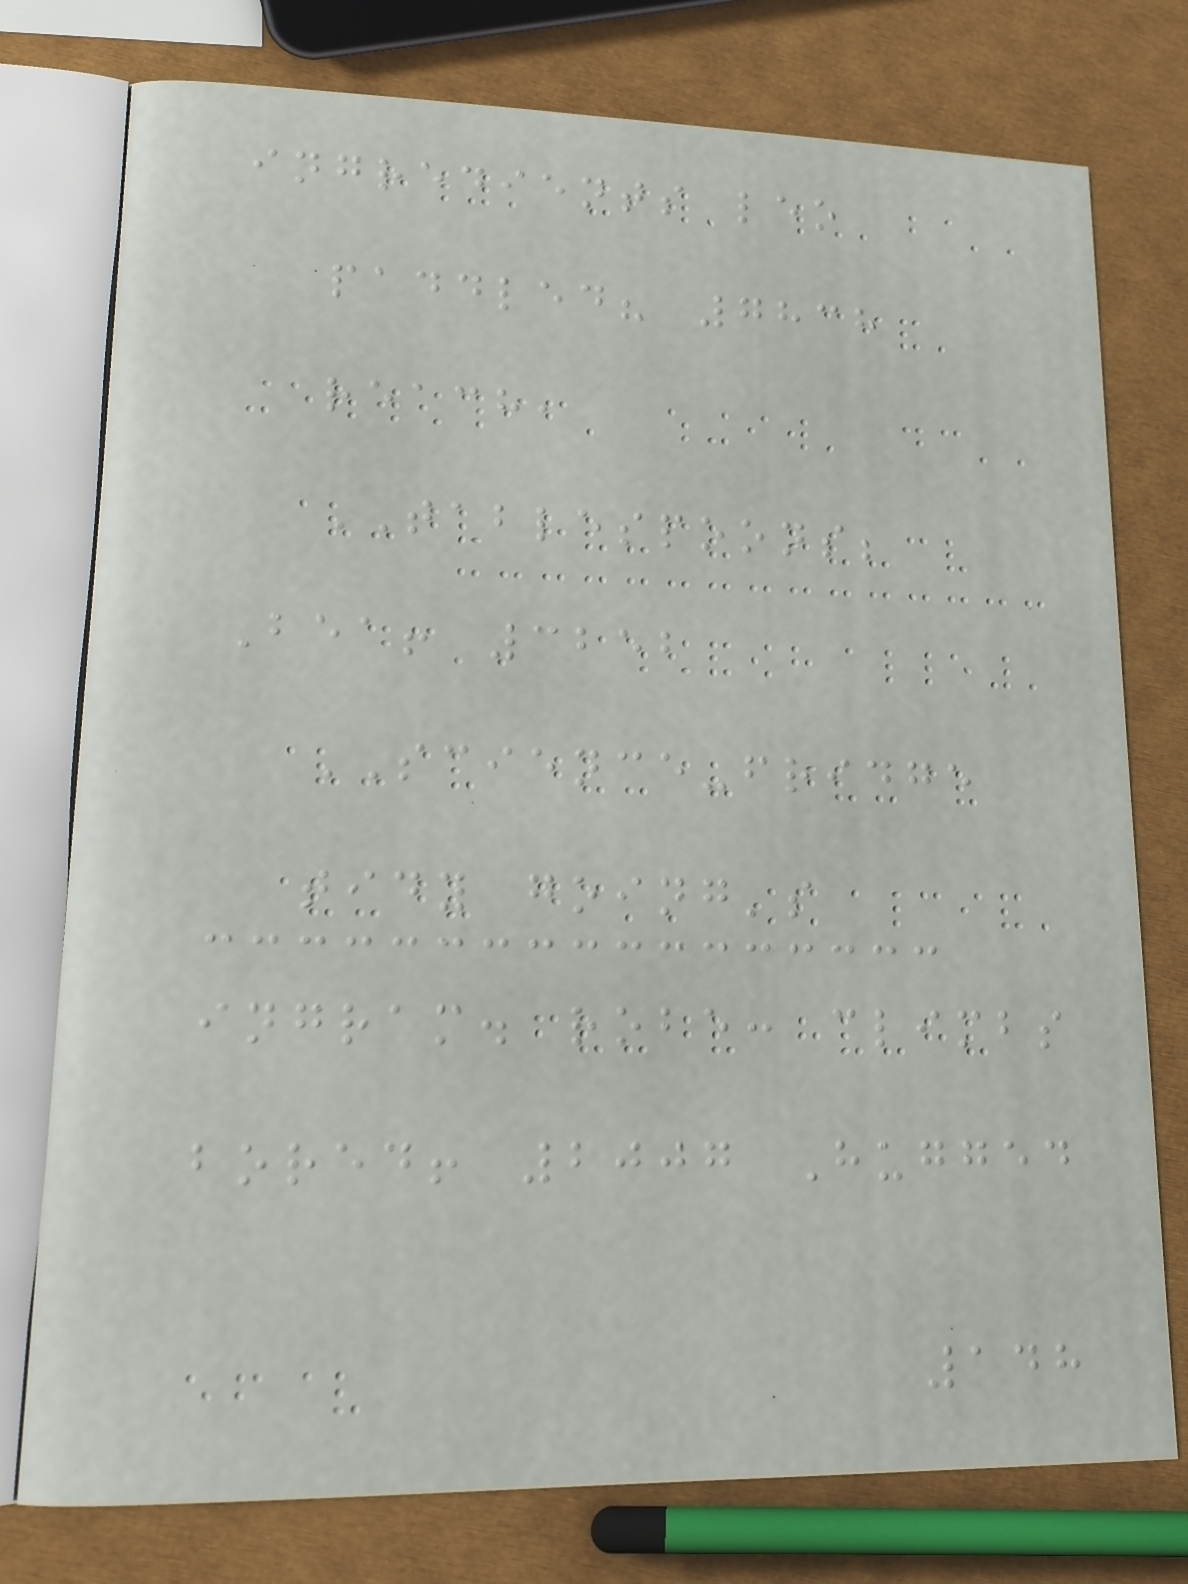ingredients leo
paddled? 7838
reach,
TABLESPOONS;
Bea! 3252
SCIENCE-fridge
tidy going's
ingram. robe: climbs
bored! 2007 Hugged
148
